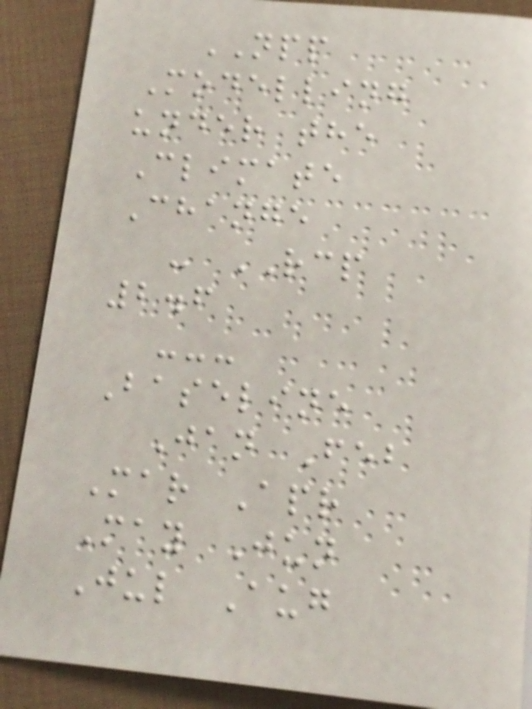NPP
Modelling
under the
Climate
Change
- RCP
2.6
---
Baseline
Jan Feb
Mar Apr
May Jun
Jul Aug
